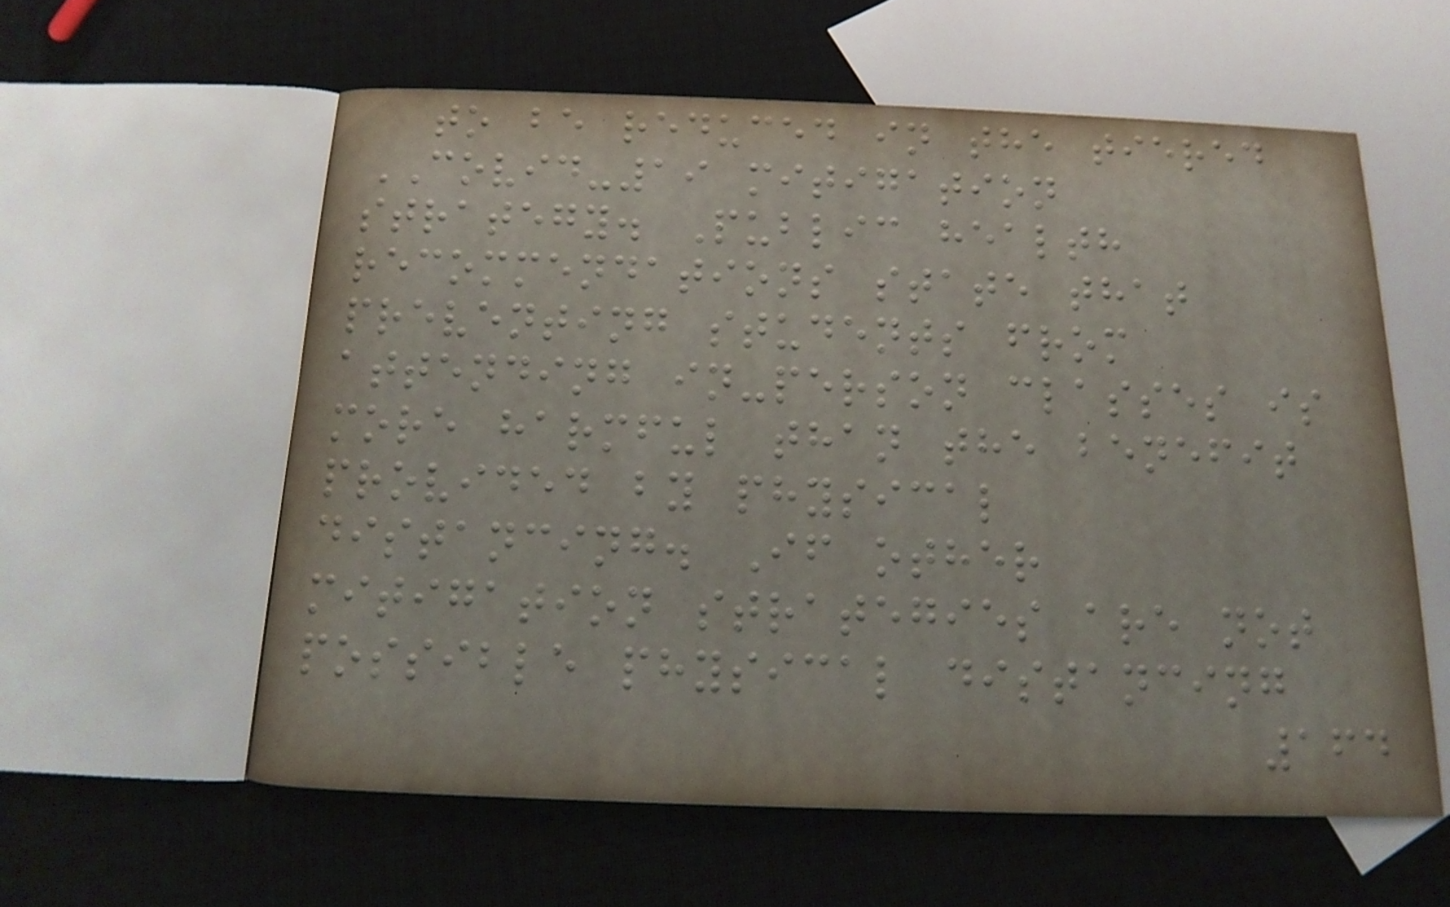to be reduced in the tiered
COVID-19 mitigation
strategy. Public health
recommendations state that
preventing students from
attending in-person classes is
more harmful than the benefit
provided by physical
distancing. If other
mitigation strategies are not
possible physical distancing
164
